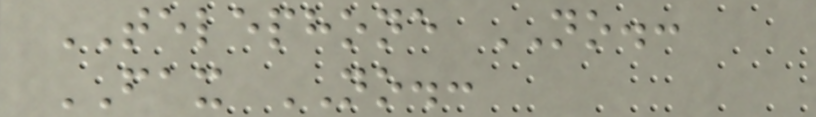TELEPHONE NO.:
FAX NO.:
